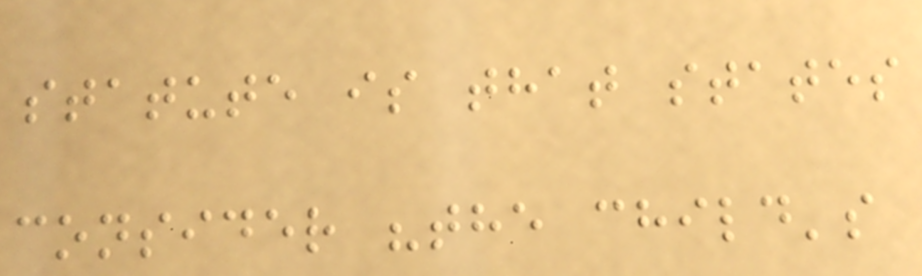statute is that states
consider "the child's
